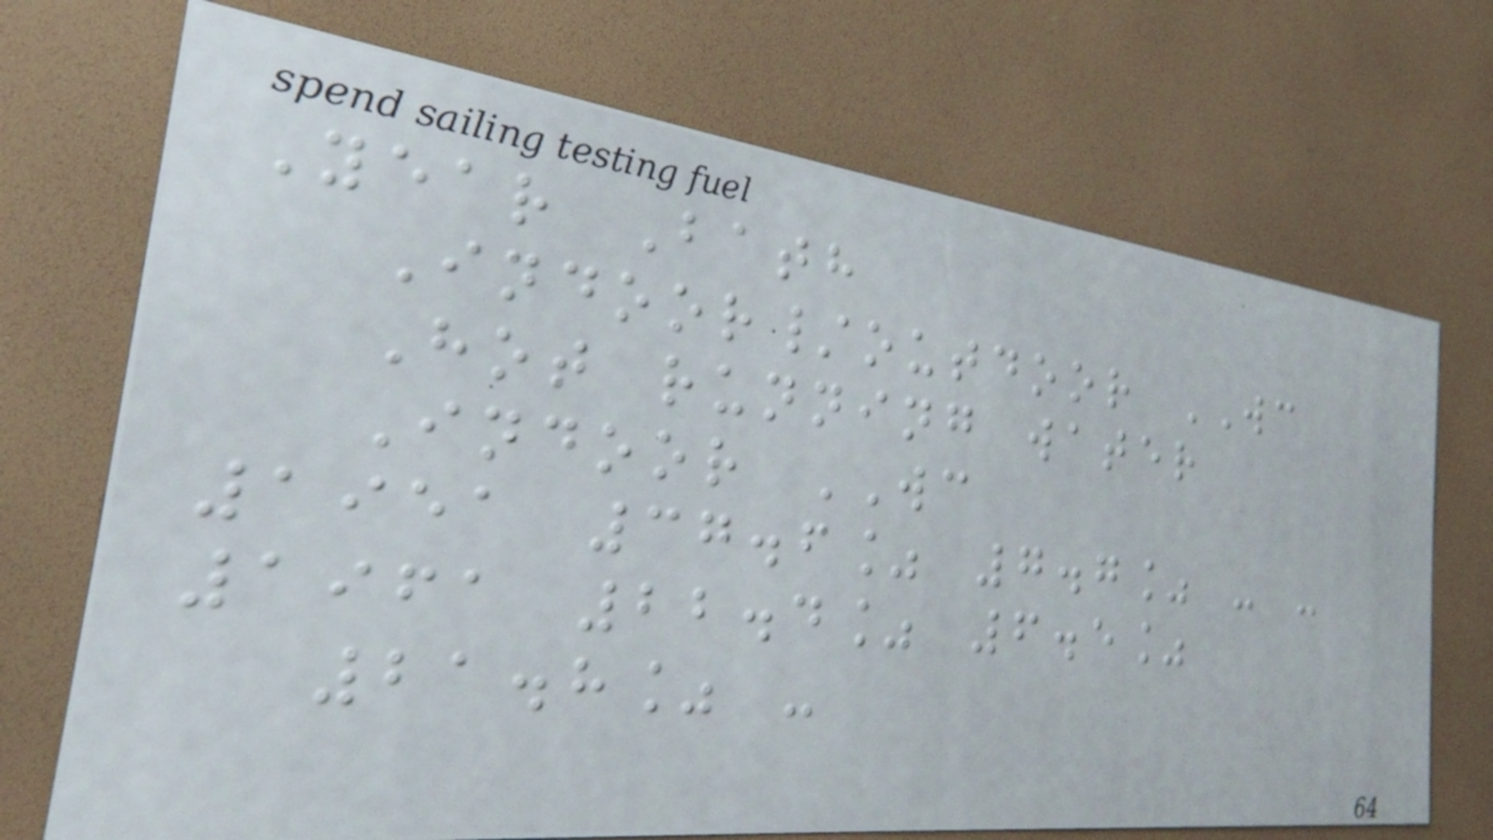Year Bath
Indoor/outdoor WC
Hot running water
Indoor WC
1951 37.6% 7.7% - -
1961 22.4% 6.5%
21.8% -
